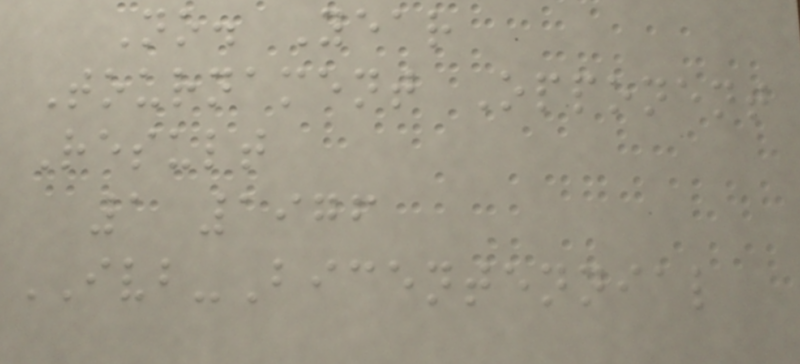No. Year
Tournament Opponent
Result
1 1976
IVB-Bicentennial
